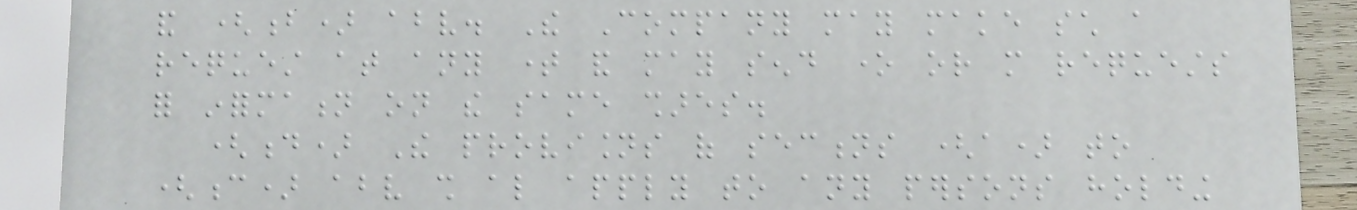and (b) above. The Company may make such a
request at any time and may send one or more requests
for information on the same shares.
(d) The provisions of sections (a) to
(c) above shall also apply to any persons holding
